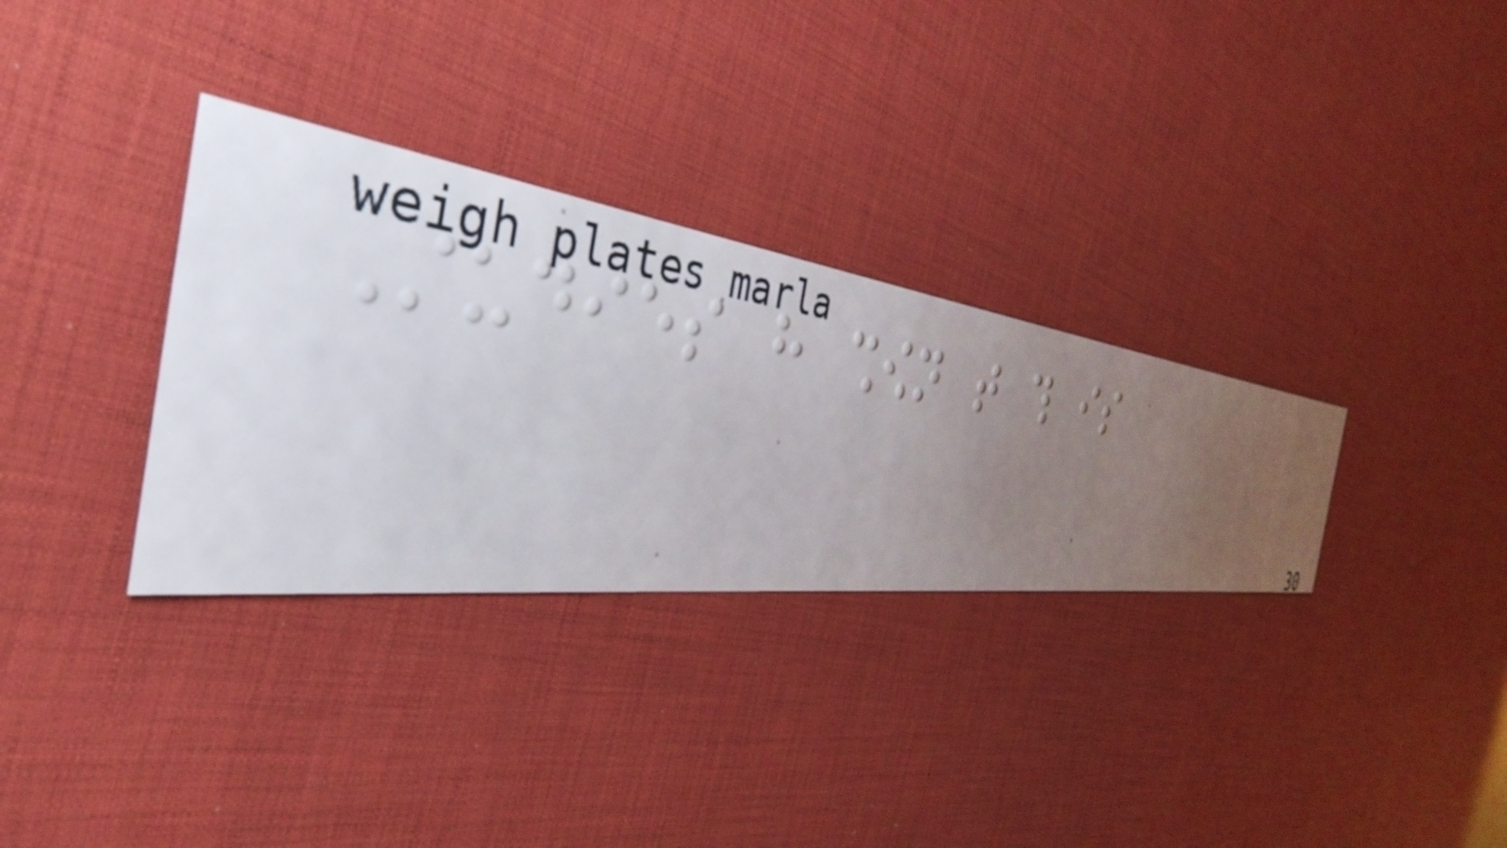Studies have shown that this is
